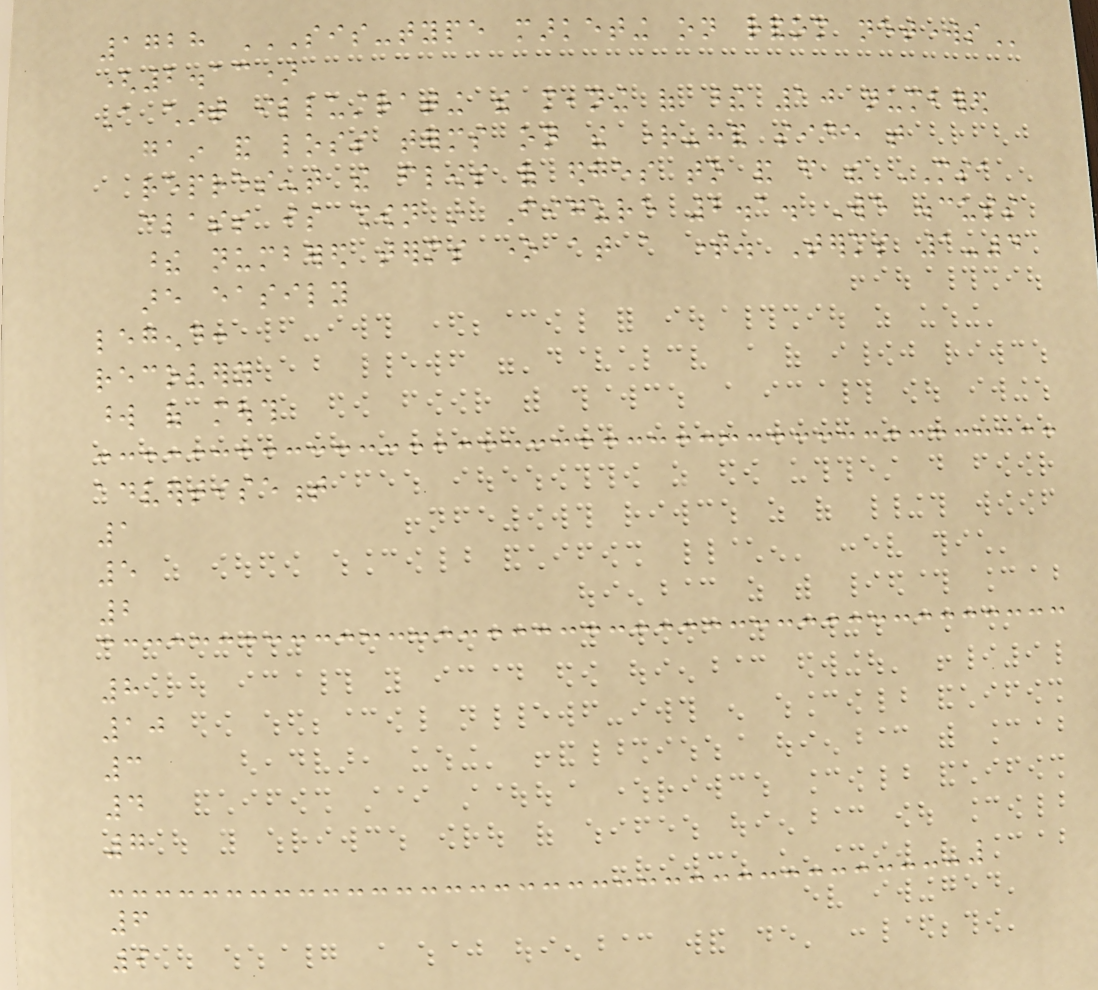1728 SIS-TYPE MARKETING ON RANDOM NETWORKS
(2.13)
A chart illustrating the meaning of these 10 numbered
gain and loss terms on the right-hand side that
represent the flows of edges to and from the MSA
class is shown in Figure 2.1. We discuss
these numbered terms one at a time. Terms 1-4
are easily
legend:
recovery
word of mouth
advertisement
1
5
2
8
10
3
4
7
6
9
